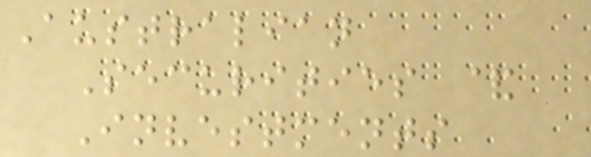Australian
Securities &
Investments
